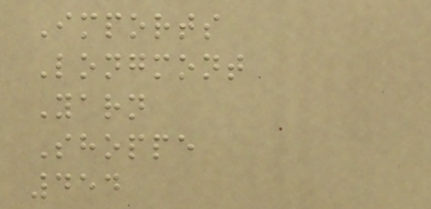Imports
Longmont
Yarn
Shoppe
454
